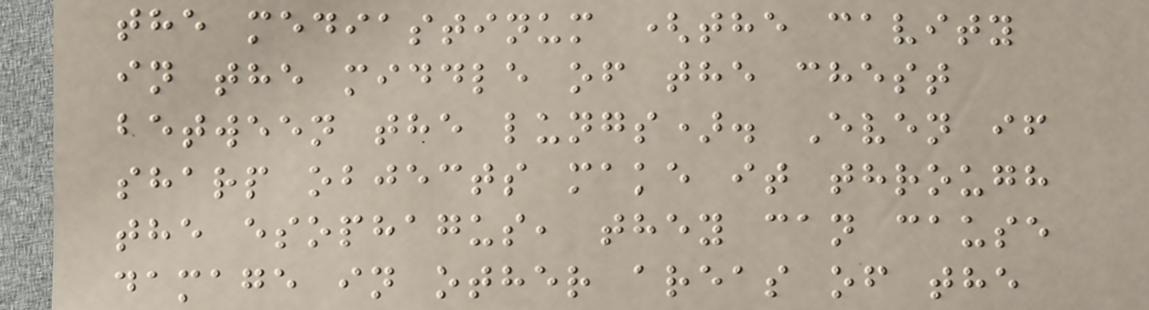the mediastinum (the cavity
in the middle of the chest
between the lungs). Even if
sharp objects make it through
the esophagus, they can cause
damage in other areas of the
